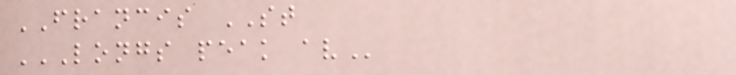FRANCIS ST
LONGS PEAK AV
